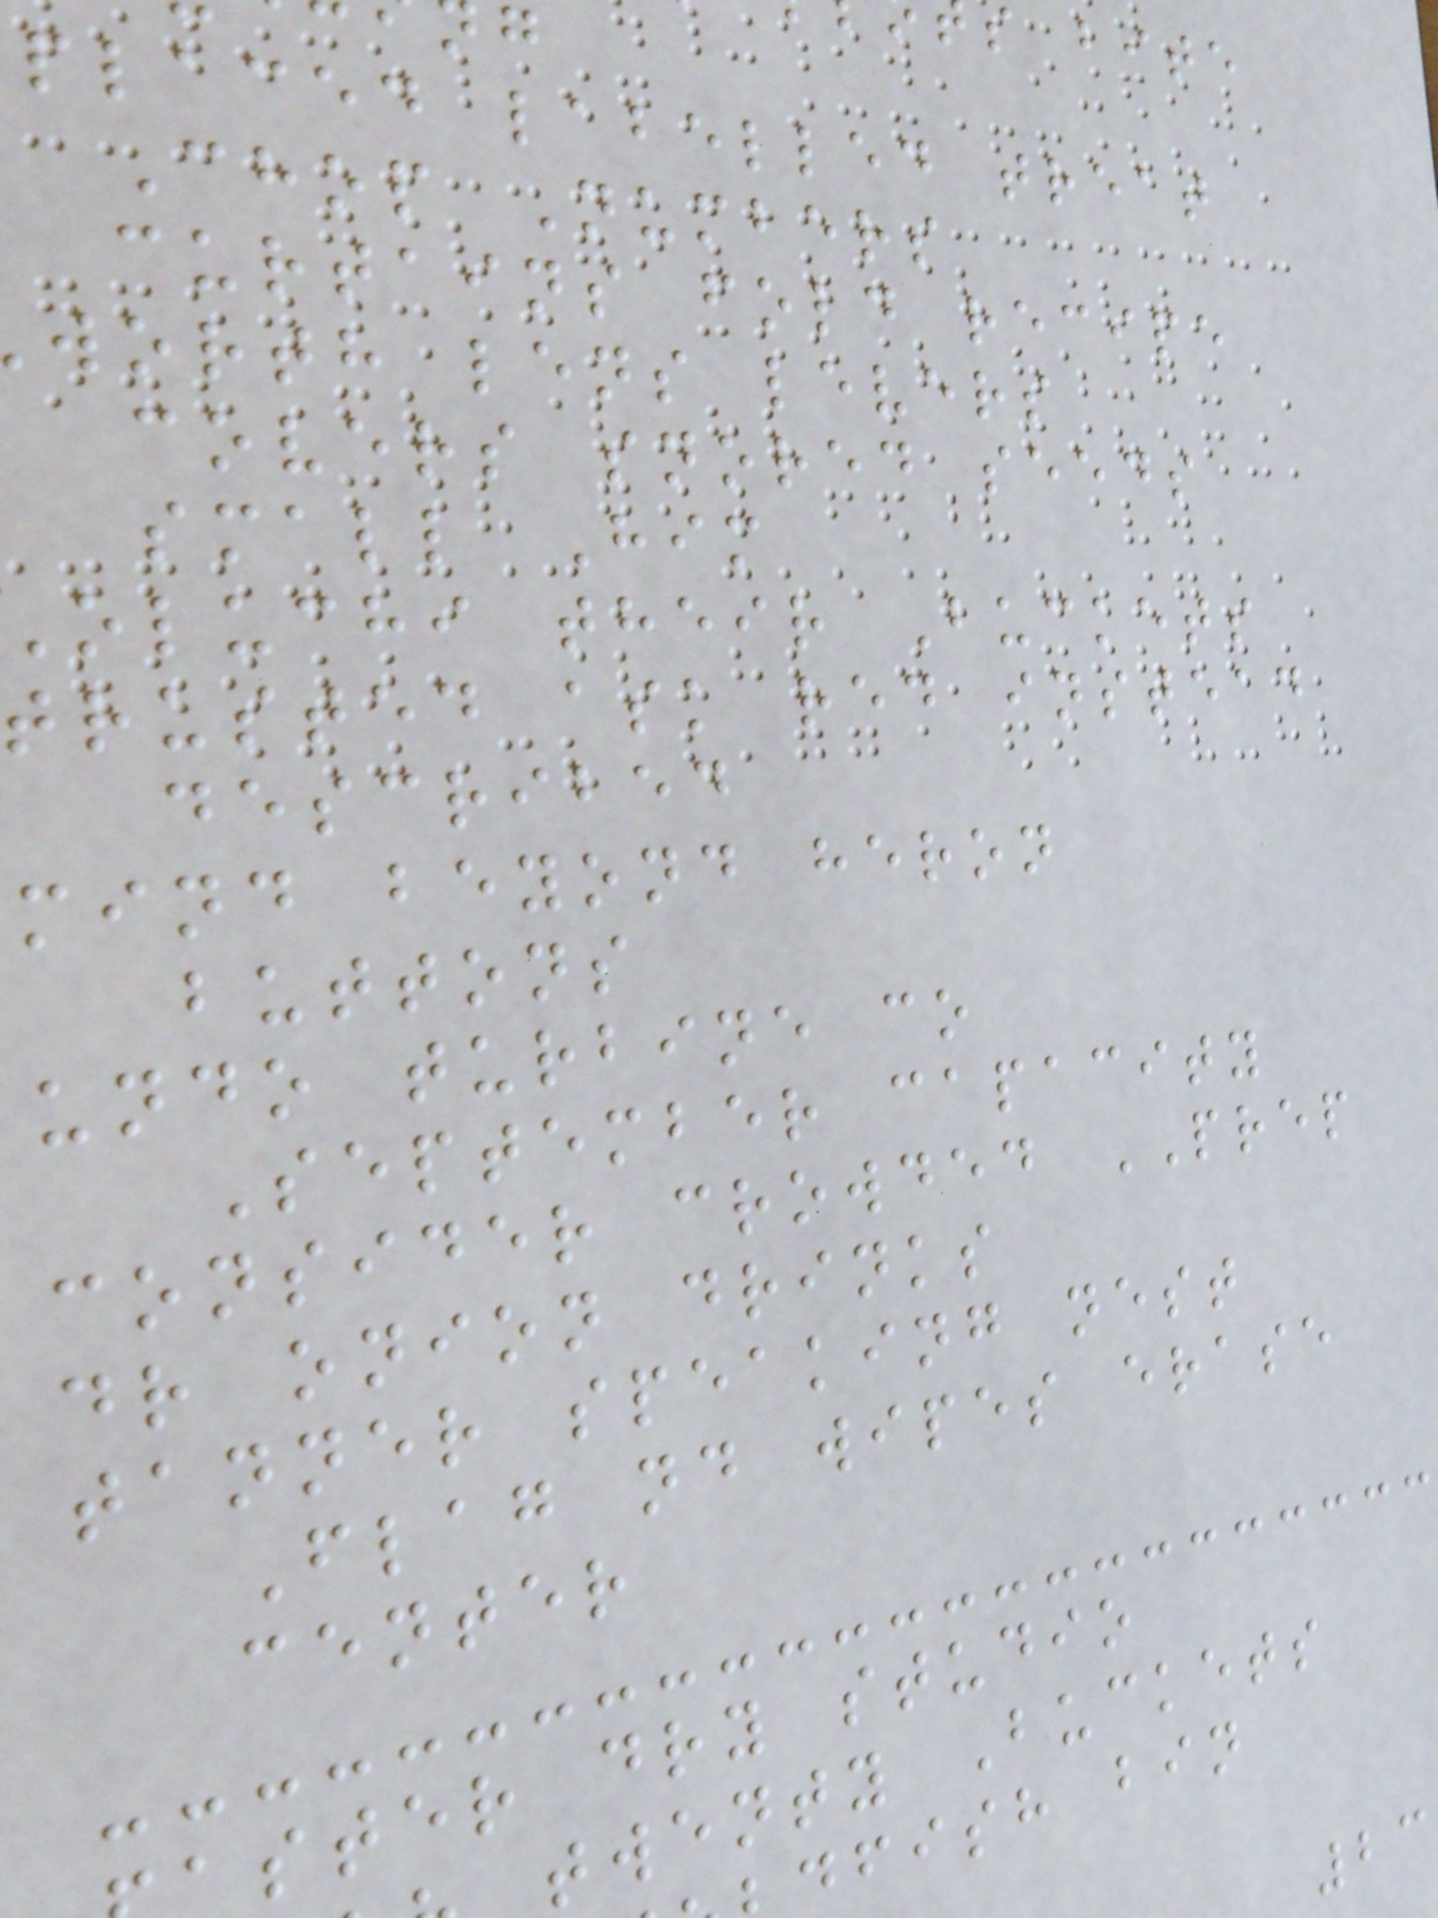s bite
placed labelled treat
Chop Numbers
curtains fold recipe
worth lens levers
covers snored seeds
small Him
oluchi their Buckets
trusted ask red instead
described
mind beyond heron
buttons
undo turbine co
September capacity
consider crowded PREP
dr onion drinks
tanner speaking nest
Flag nd wipes erase
center
ster dry studio
twenty Buckets
dfish bin
